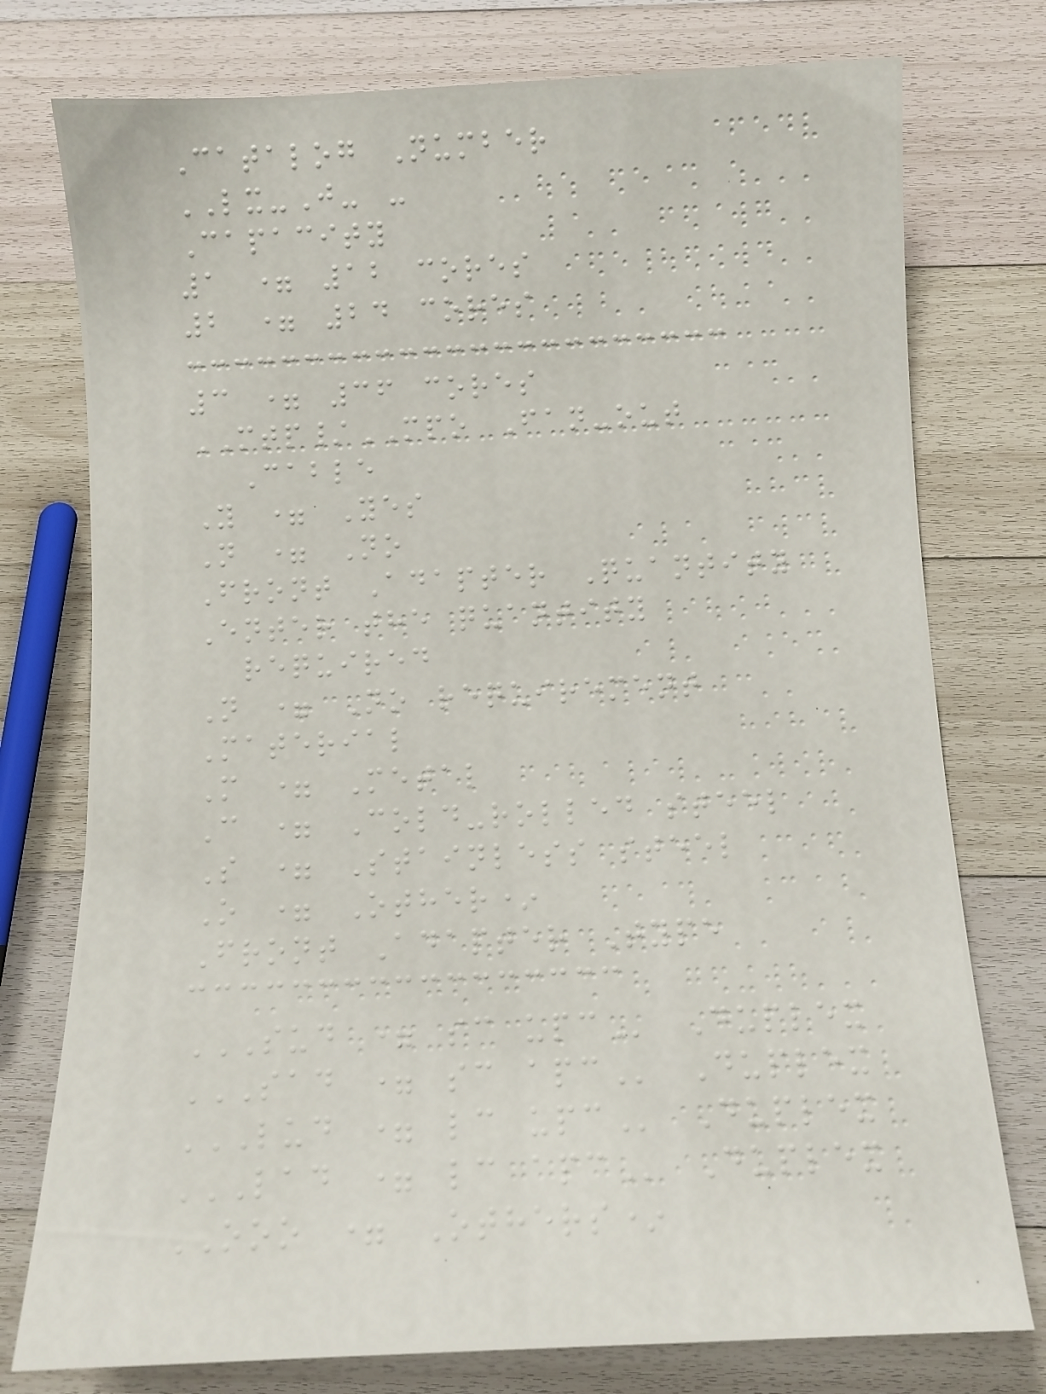Catalog Number
LX-J- -
Capacity
1 = 12 cores
2 = 24 cores
3 = 36 cores
MTP/MPO Fan-out
Cable
Y = Yes
N = No
Front Adapter Quantity
Enter the quantity
required
N = No requirement
Material
M = Metal
C = Cold-rolled steel
S = Stainless steel
O = Other*
Front Adapter Type
SUD = SC UPC Duplex
SAD = SC APC Duplex
LUD = LC UPC Duplex
LAD = LC APC Duplex
OOO = Others*
